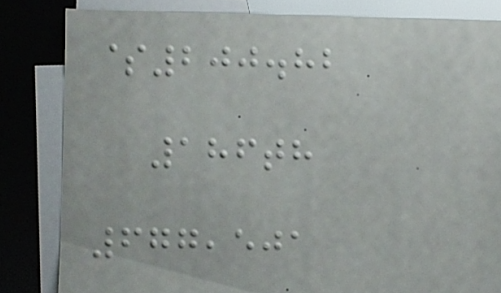$200.82
186th
677,501
